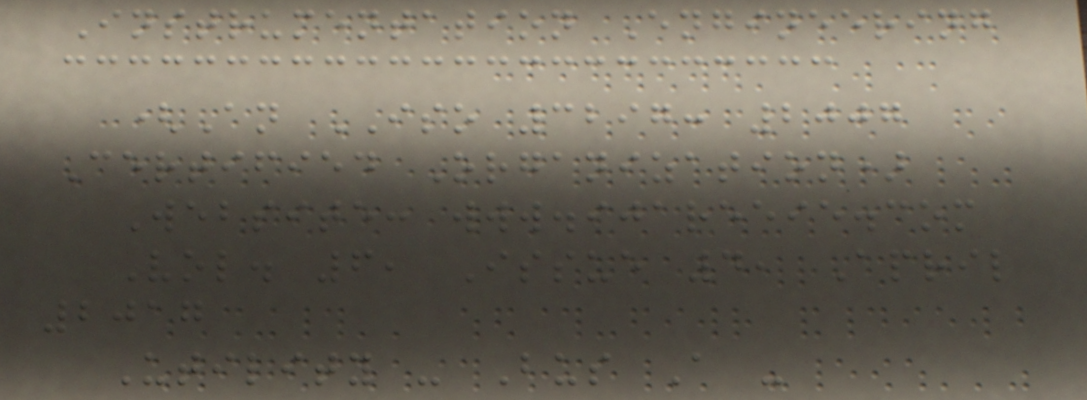Instrumentation Engineering
(An ISO 3297: 2007
Certified Organization)
Website: www.ijareeie.com
Vol. 6, Issue 4, April
2017
Utility - Bus A -
